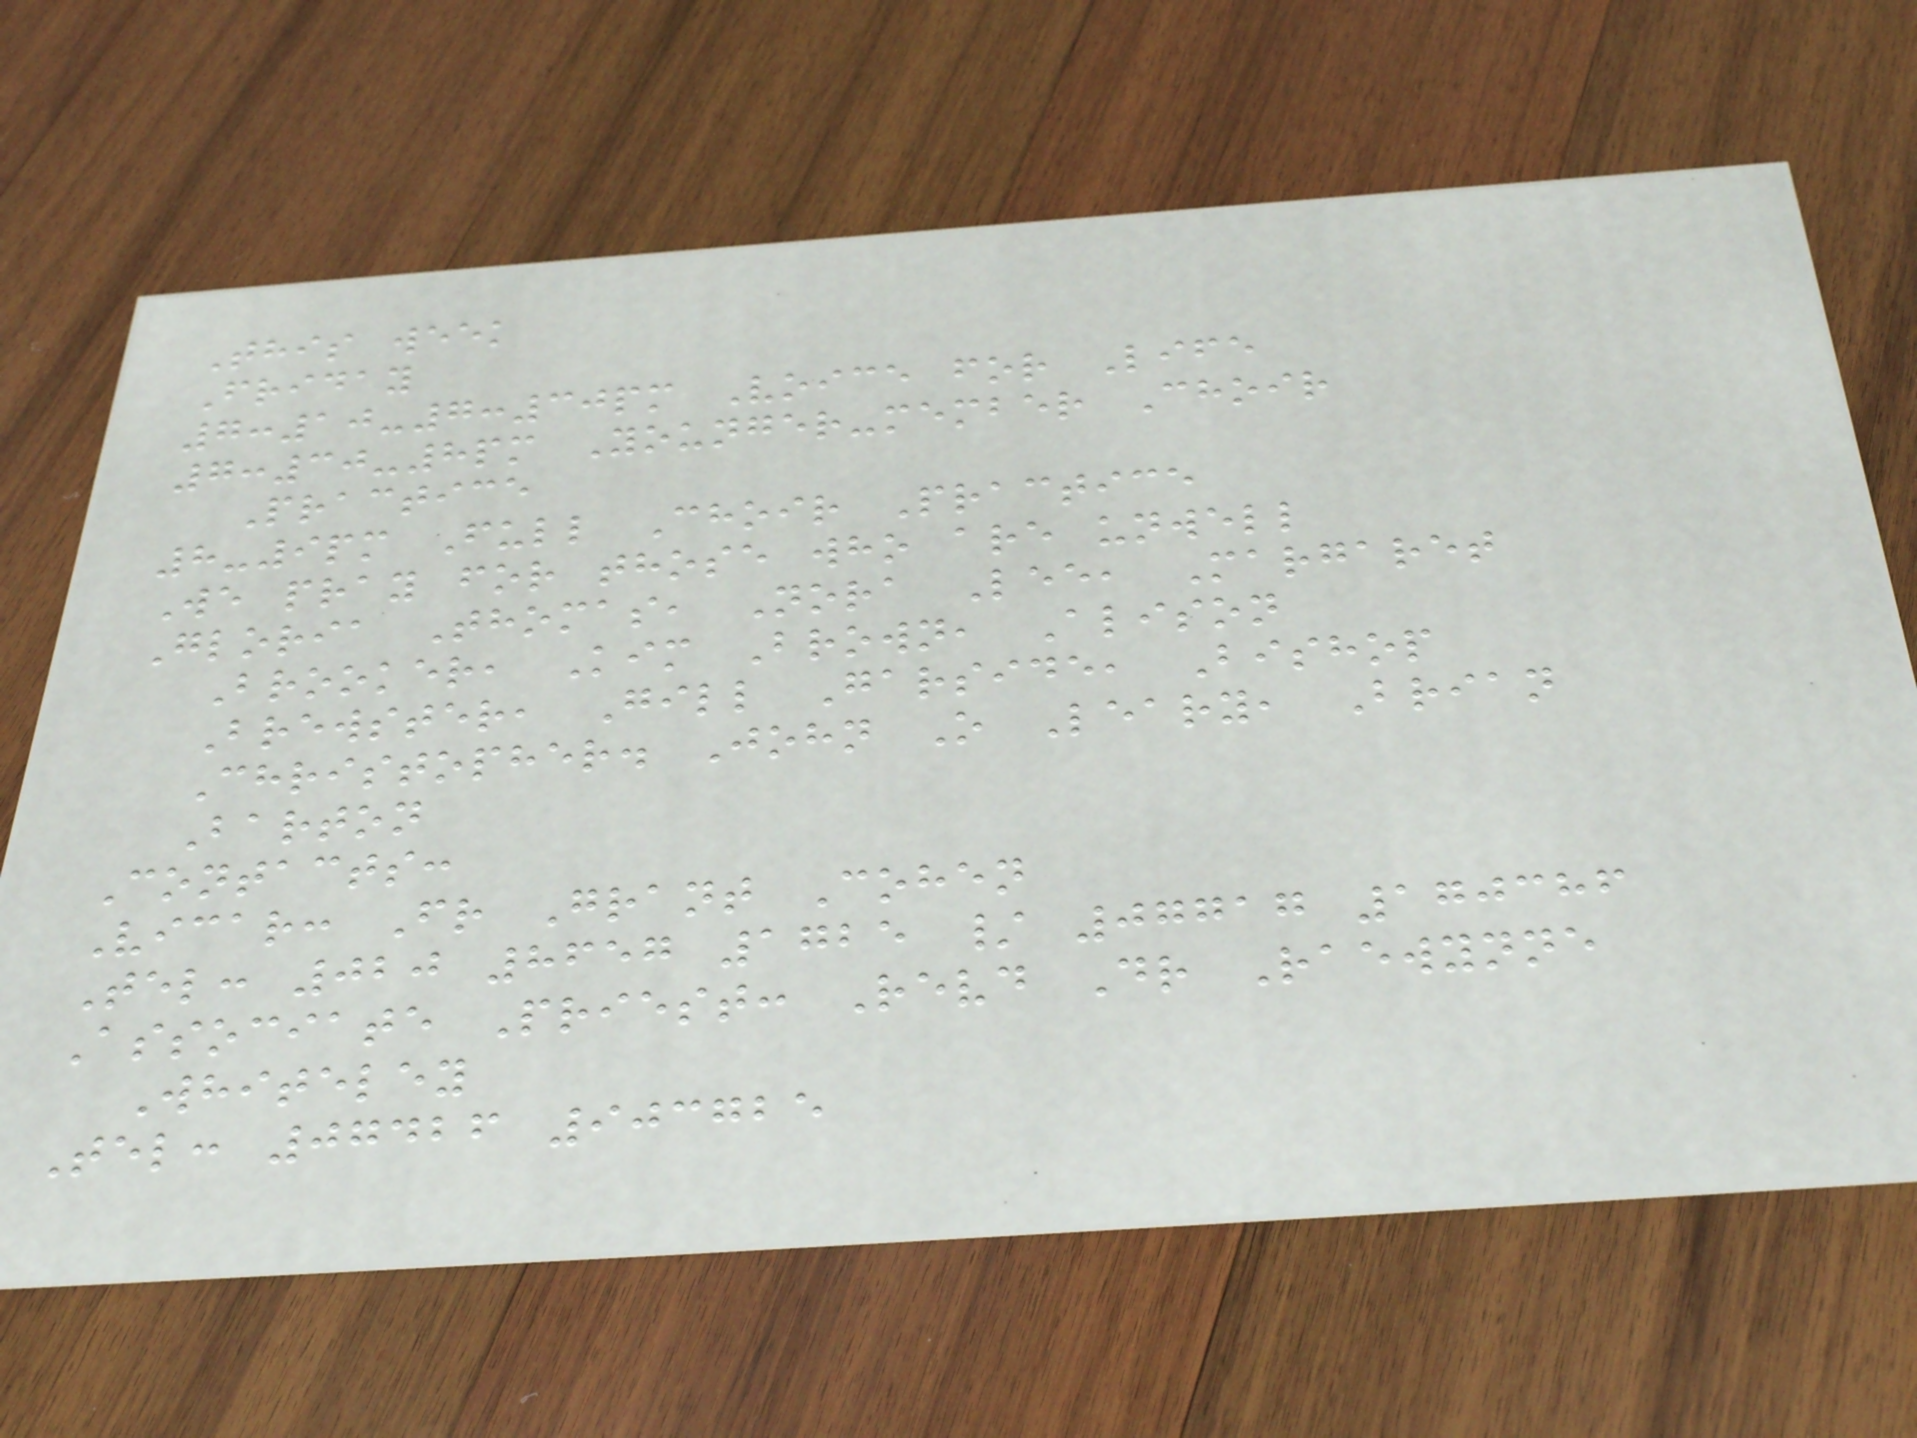This week
Friday
7:10-7:30pm Voice for Life
7:30-8pm Younger-member Choir
Practice
8-9pm Full Choir Practice
We pray for those who are unwell
Gloria Thomas, Nora Lee, Margaret
Brooker, Kim Brown, Alison
Brewster, Gill Garside, Bishop
Christopher. John O Leary, Brian
Barton
Contacts:
Vicar: Fr Grant Cohen
Tel: 020 8657 1725 / 07717 170386
Associate Priest: Revd Dr Raewynne
Whiteley
Tel: 07426 903725
